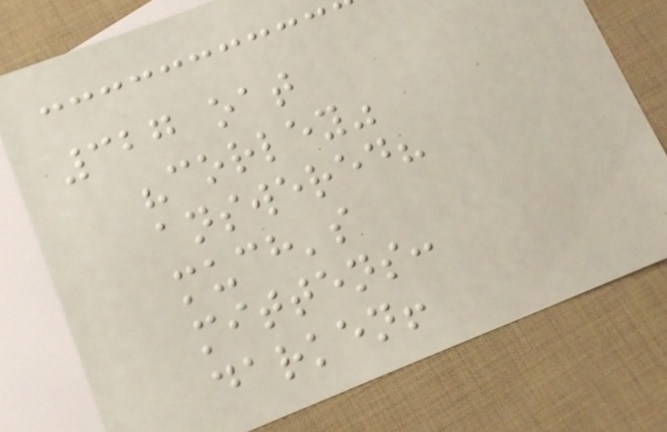327 oat
"corley"
answered?
much's
mittens:
darken!
